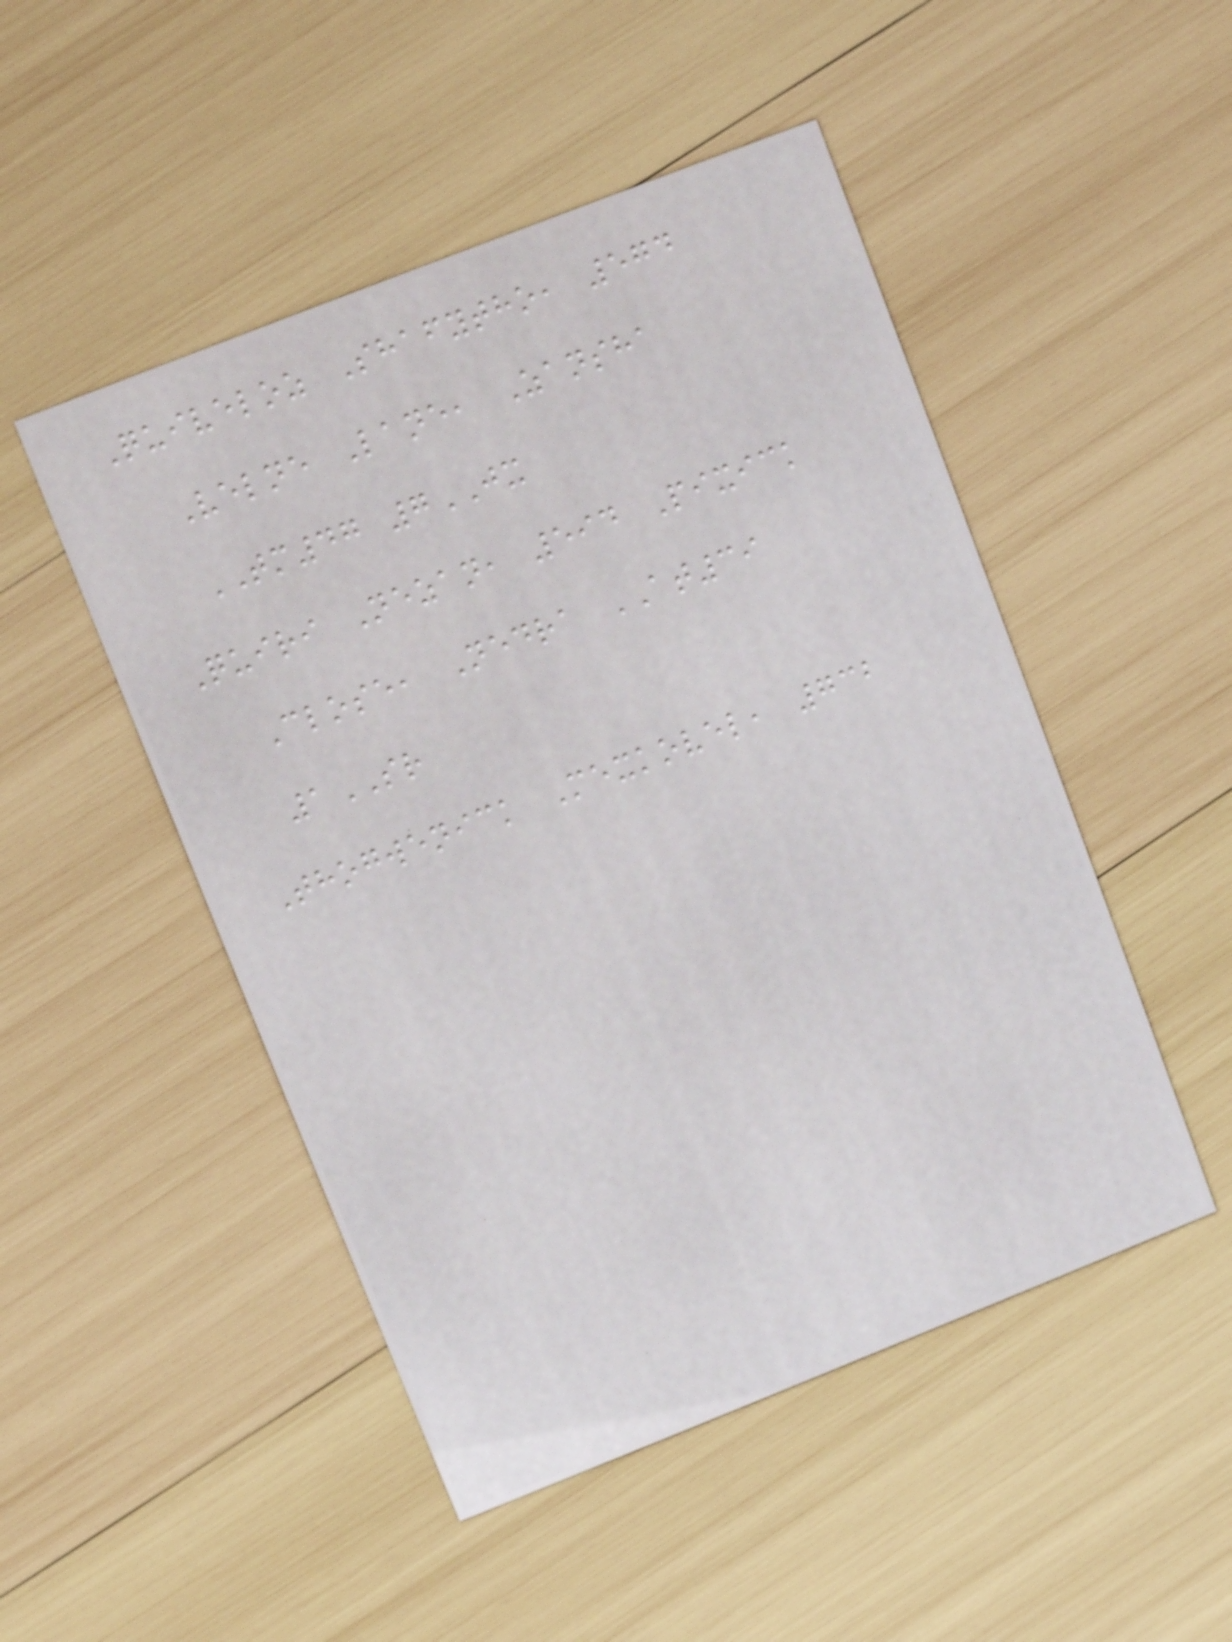Quiveloz Shafytho, 574
Velne Lane, Zansha
TM47 7JX
Quiri Nezan, 594 Pixick
Close, Nedra AT39
1SR
Thogwenick Mexkovel, 732
